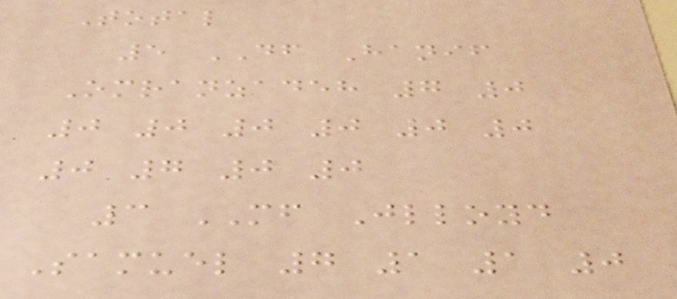Total
5 DF Hanif
Omranzadeh 7 0
0 0 0 0 0 0
0 7 0 0
3 MF Jlloyd
Samuel 7 1 1 0
